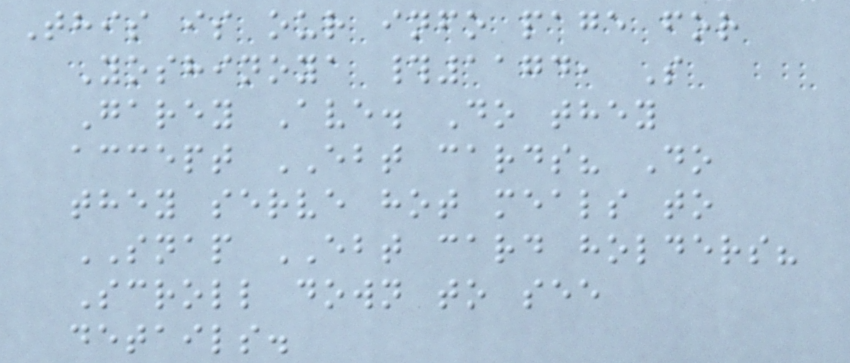This is our info page for
Yoshinoya #1174, S
Garey Ave. Do they
accept EBT cards? Do
they serve hot meals to
SNAP EBT card holders?
Scroll down to see
details.
